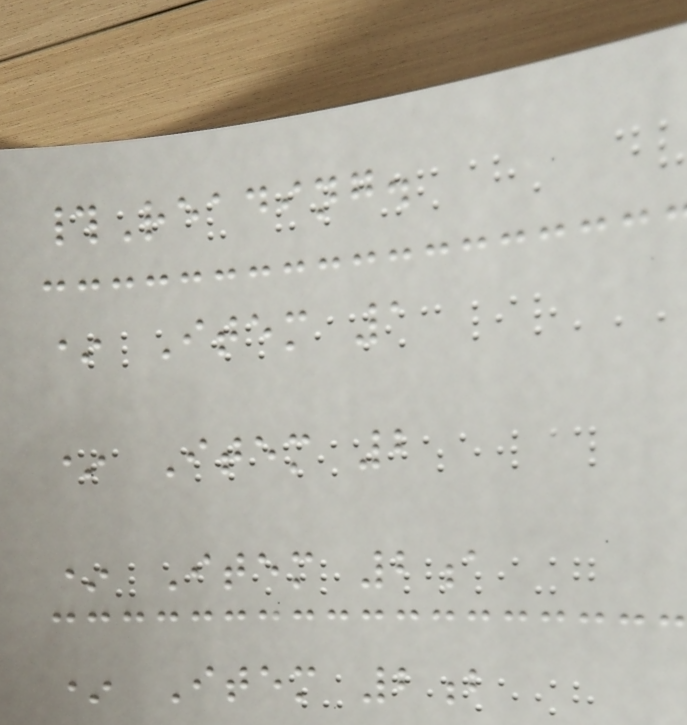#Reading.
* Item 1
* Item 2
* Item 2a
* Item 2b
